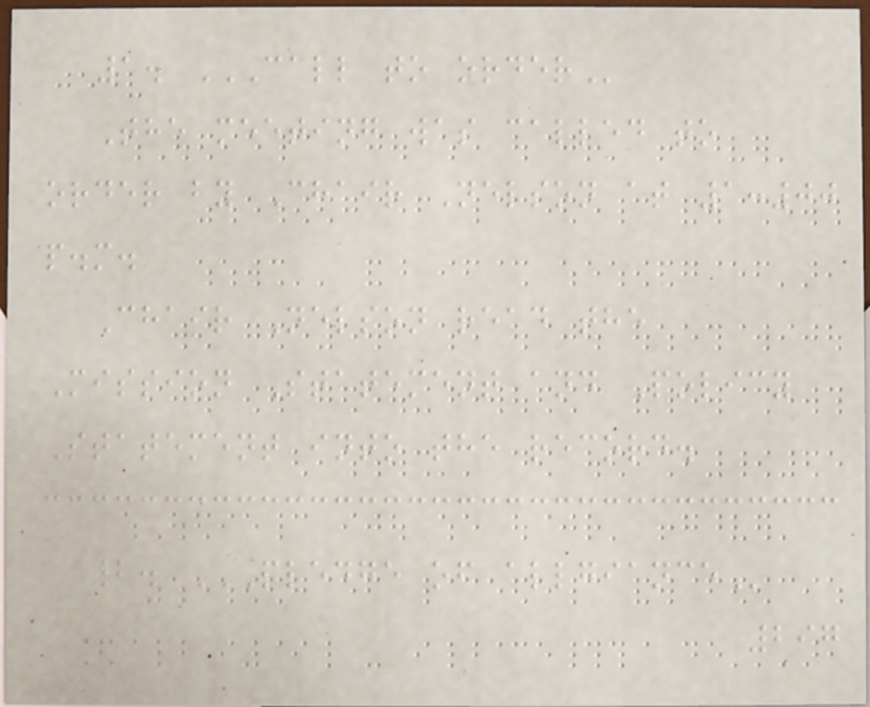1. CALL TO ORDER
The meeting was called to
order by Chair Nelson at 1:00
p.m.
Chair Nelson read the
Mission Statement and Policy
Statement into the record.
2. PLEDGE OF ALLGIANCE
297
